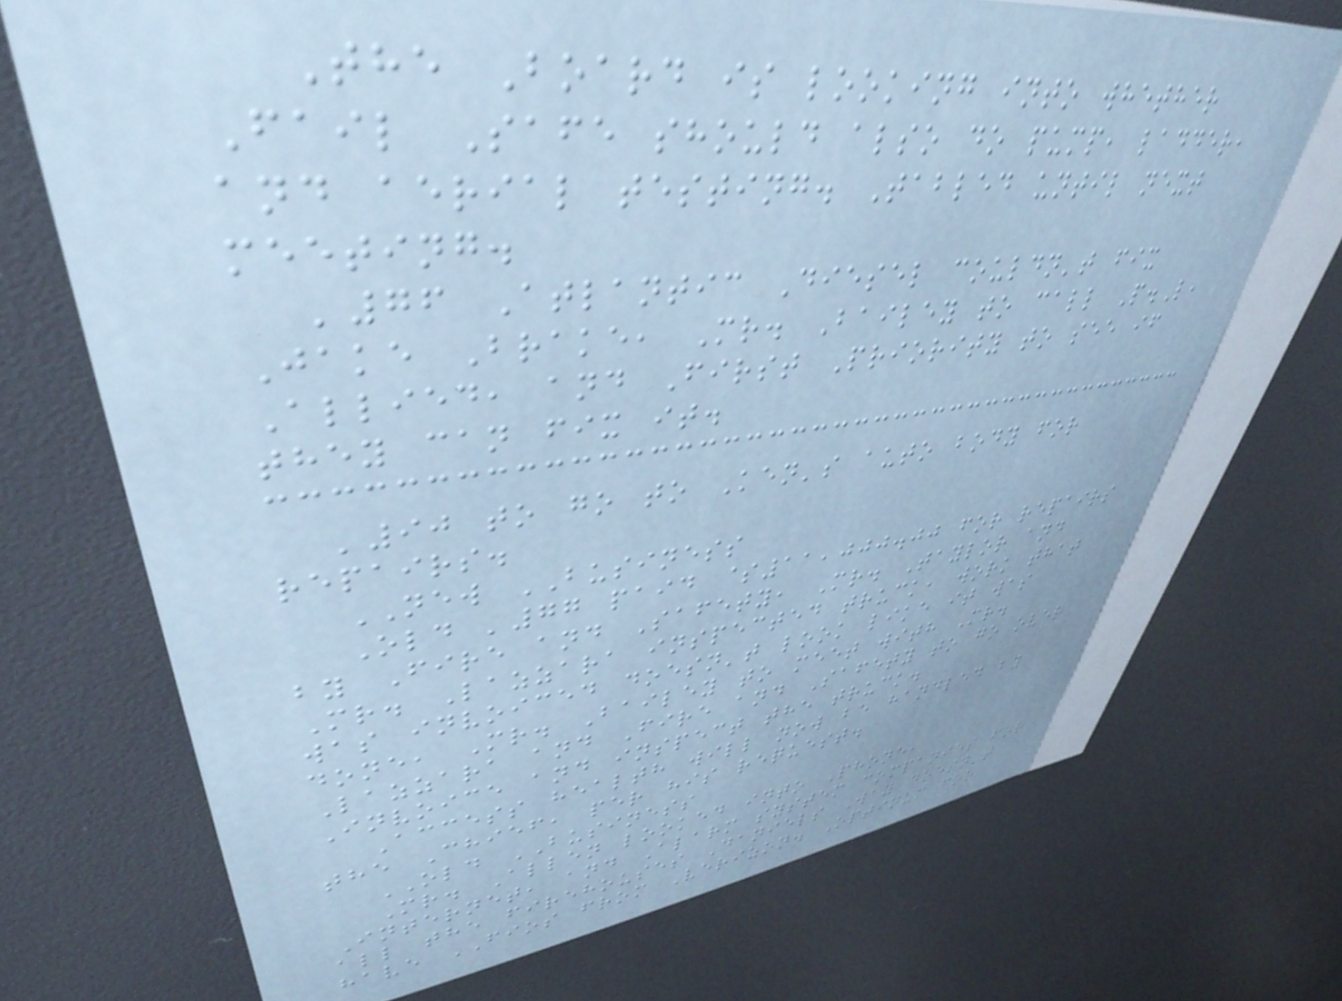The Board is looking into whether
Fail Safe should also do pump, ladder,
and aerial testing. Tabled until next
meeting.
'76 Atlantic Diesel couldn't fix
Jake Brake, Mr. Bailey to call P.L,
Allied, and First Priority to see if
they can fix it.
'90 to go to Ken's auto body for
repairs.
NEW BUSINESS
Old '77 paid $11,000.00 for repairs
by Fire and Safety, Mr. Taylor and
Mr. Lazzara inspected truck, work that
was invoiced doesn't look like it was
done, Mr. Bailey to meet with Mr.
Lazzara and Fire and Safety to go over
Invoice and inspect the truck.
Access health will now be handled by
the Chief, per his request.
OLD BUSINESS
Mr. Allen looked into Phone,
Internet, and Alarm system companies for
all the firehouses Daniels Way doesn't
have FIOS from Verizon. Optinum for
